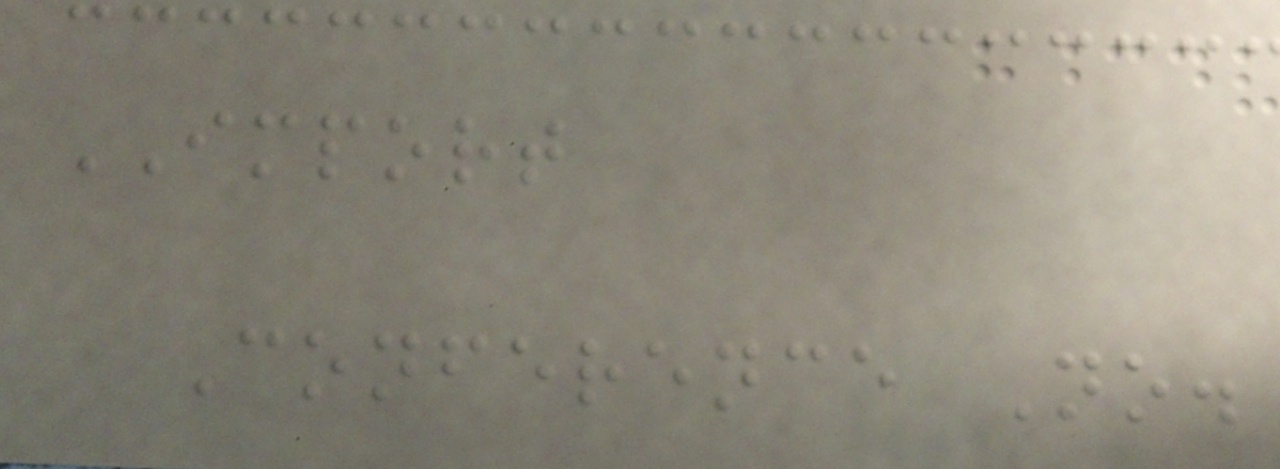IMPORT
Conference No.
